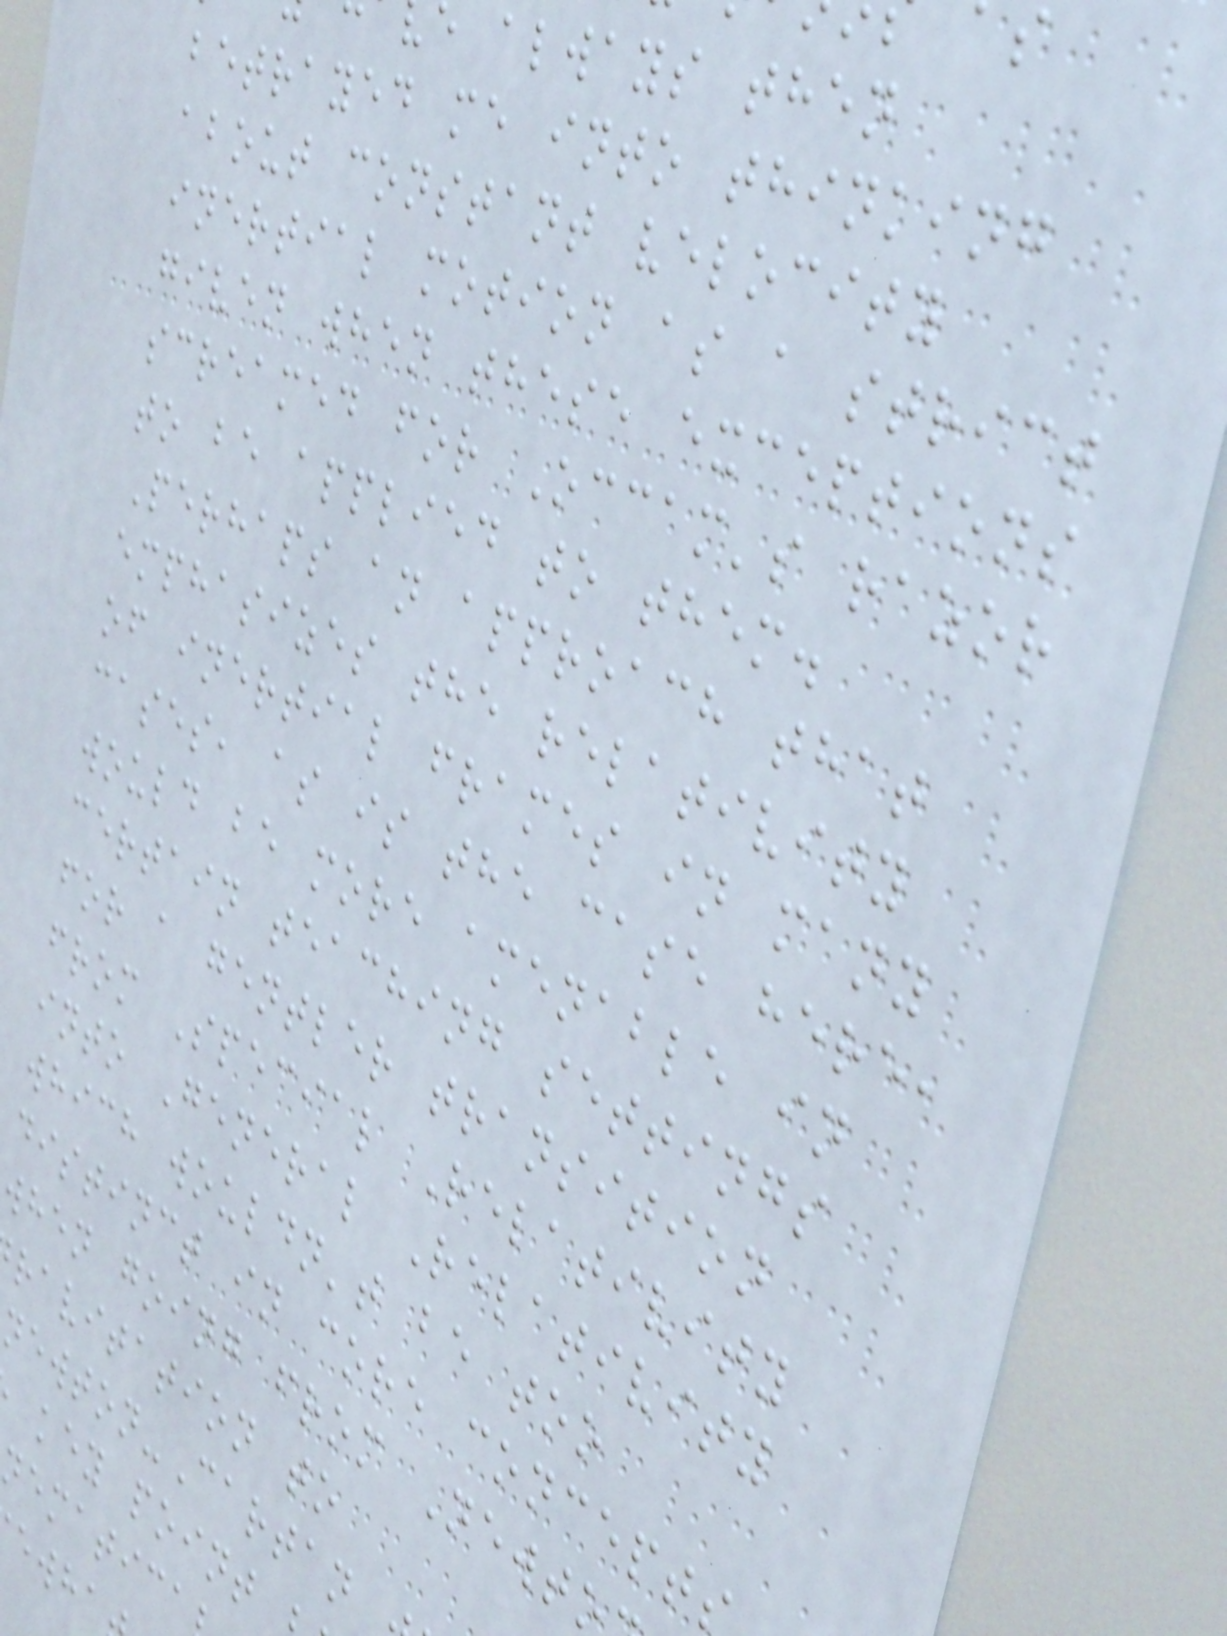e always then
betrayed me into thinking
about constant velocity
inertial motion as a strict
given when these exceptions
screamed for Occam's razor
to be applied to them.
Perhaps an approach that
emphasizes the relativity
of inertial frames in many
cases, as is the case here,
would be more amenable in
certain teaching settings
for a gentler transition
from Special Relativity
into General Relativity
which wouldn't be too
distinct in core concept
when going from Newt
ravitation to
ewton-Cartan
key point
